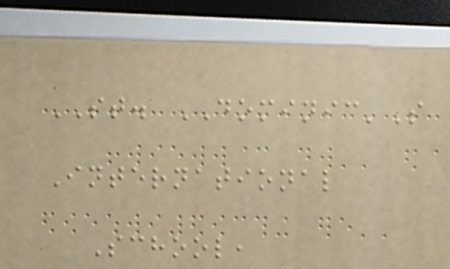ST. DOMINIC'S
International
School,
